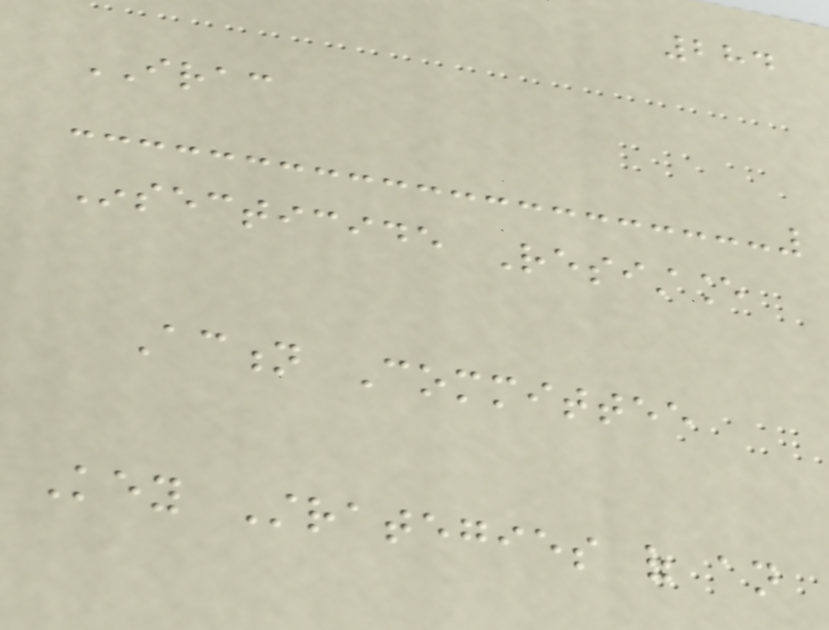284
IRAC
Insecticide Resistance
Action Committee
Key Strategies of an
